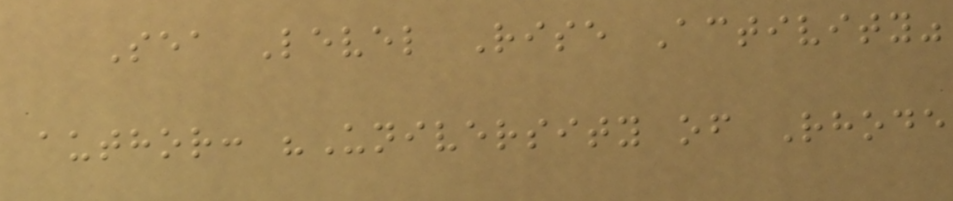Sea Level Rise Activity"
author: "University of Rhode
